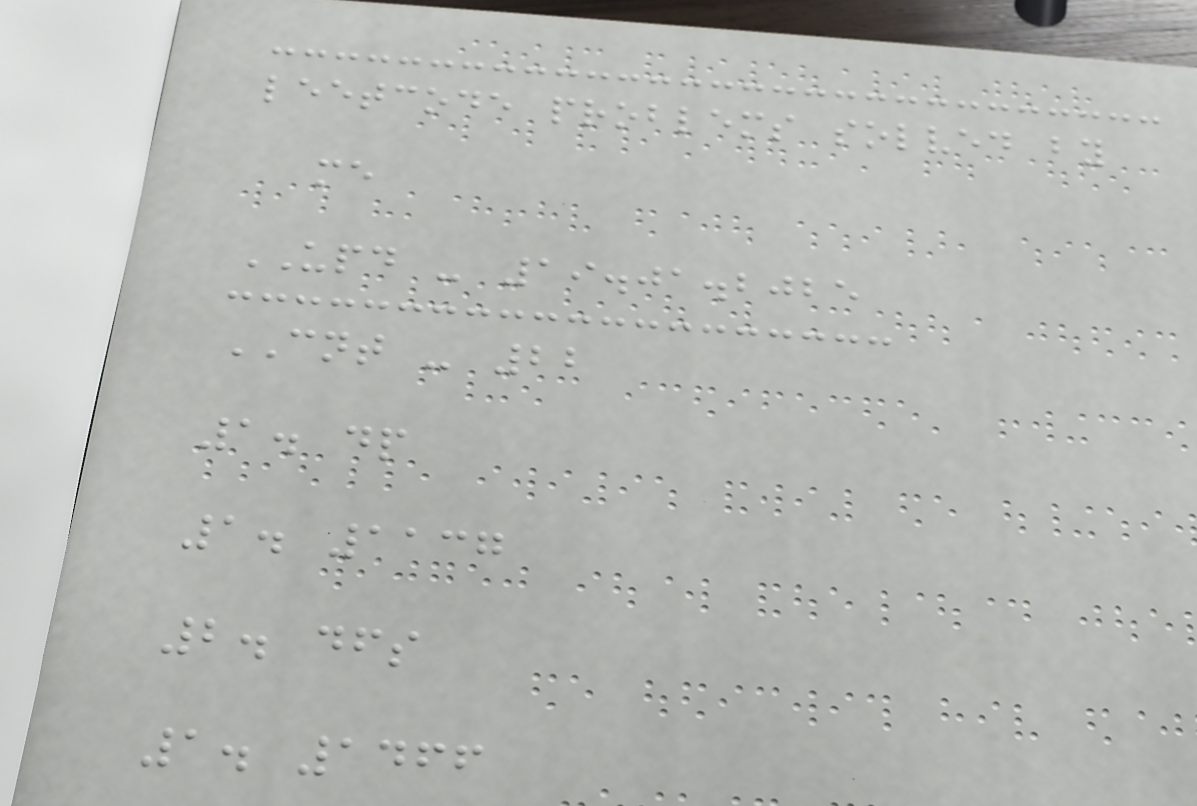leetcode problems solved by
me
UPD - 19.01.2025
CNT - 22
1. dp
1. 1137
2. dfs
1. 1466
